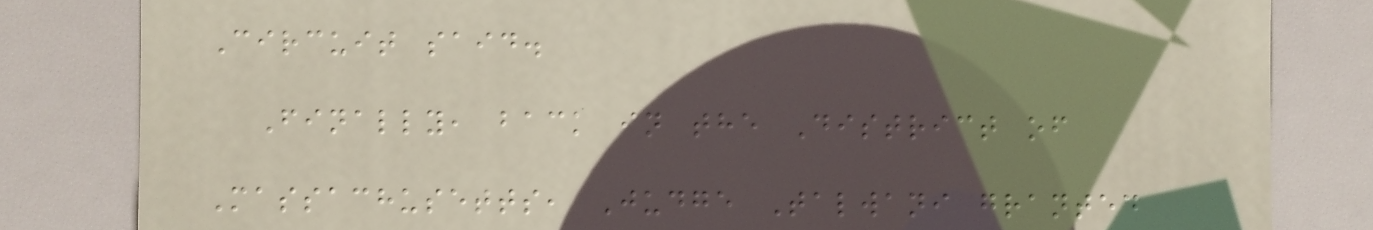Circuit said.
Finally, back in the District of
Massachusetts, Judge Talwani granted
